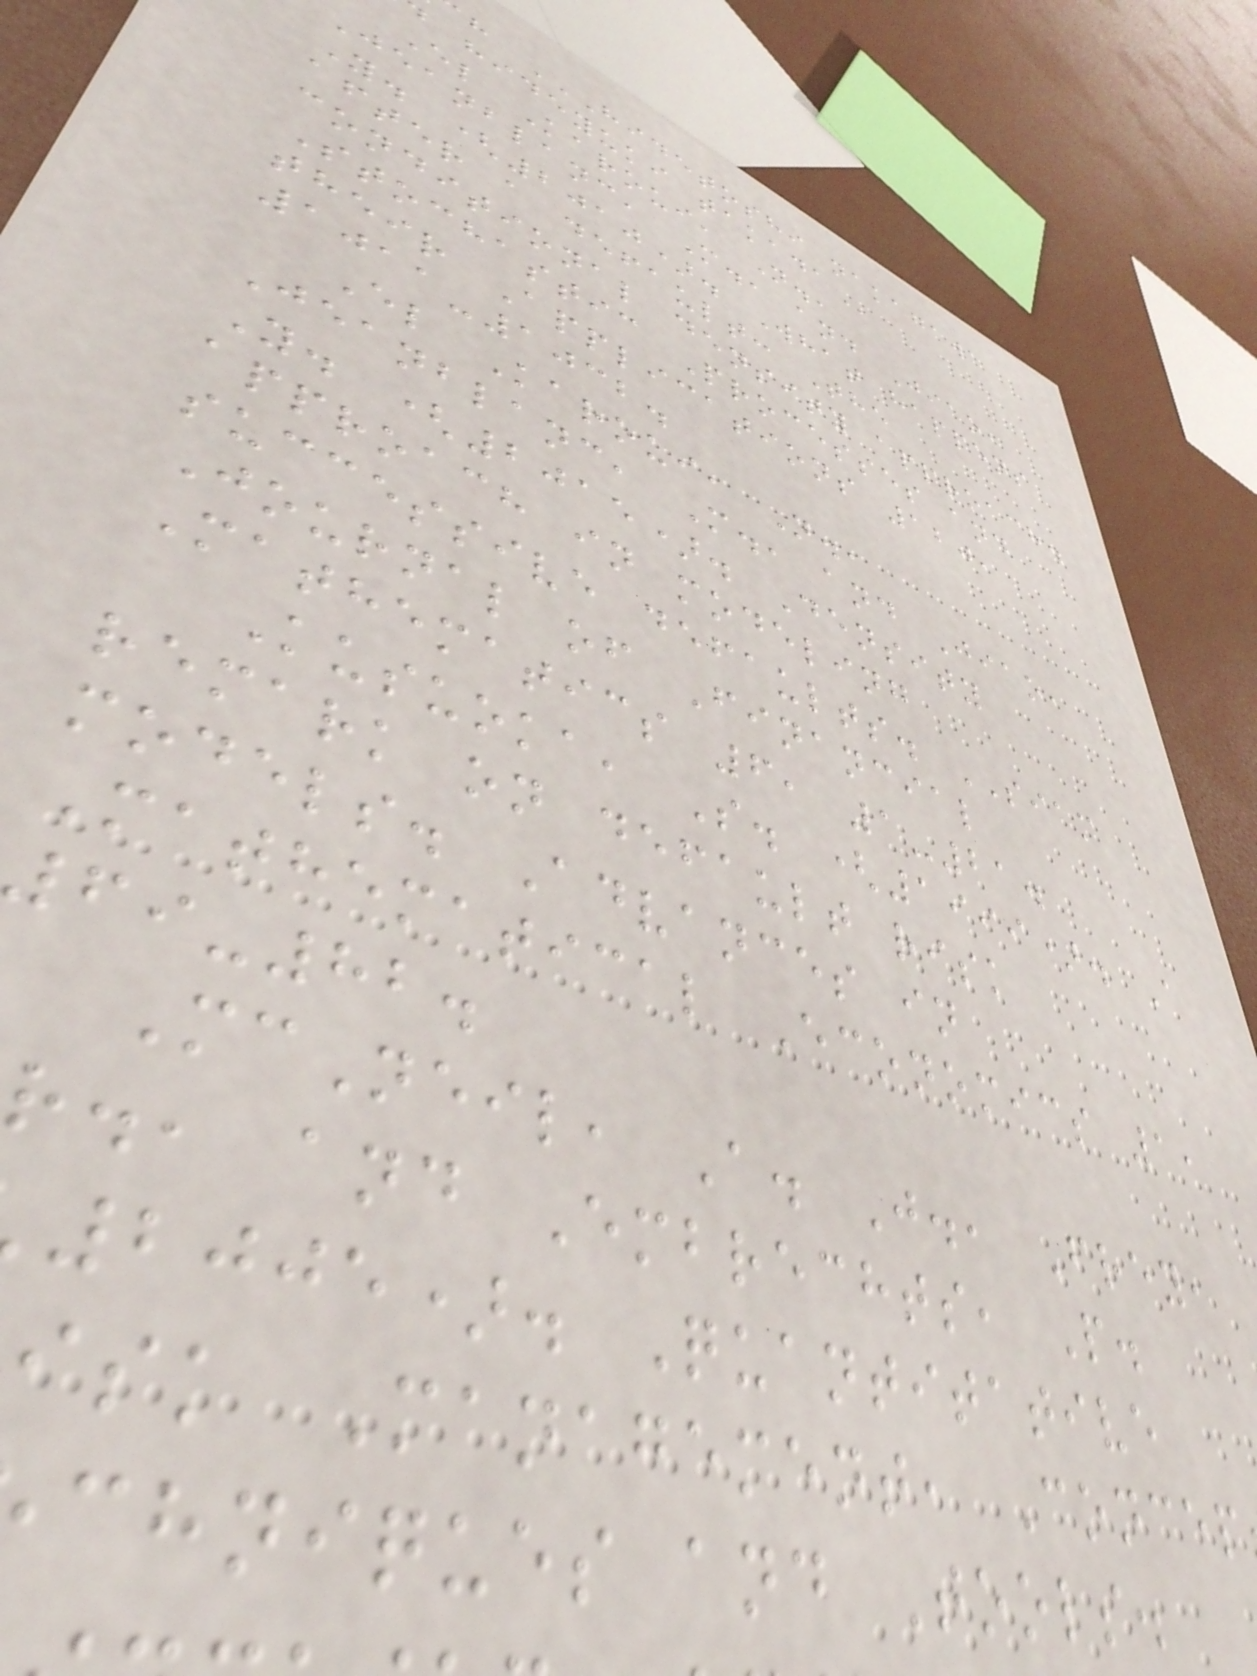hideyuki
El Karoui, N.,
Jeanblanc, M., and Jiao,
Y. (2010). What happens
after a default: The
conditional density approach.
Stochastic Processes and
their Applications 120,
1011-1032.
El Karoui, N.,
Jeanblanc, M., and Jiao,
Y. (2015). Density
approach in modeling
successive defaults. SIAM
Journal of Financial
Mathematics 6, 1-21.
Kusuoka, S. (1999). A
remark on default risk
models. Advances in
Mathematical Economics 1,
69-82.
McNeil, A. J., Frey,
r., and Embrechts, P.
2005). Quantitative
isk Management, Concep
chniques and Tools.
